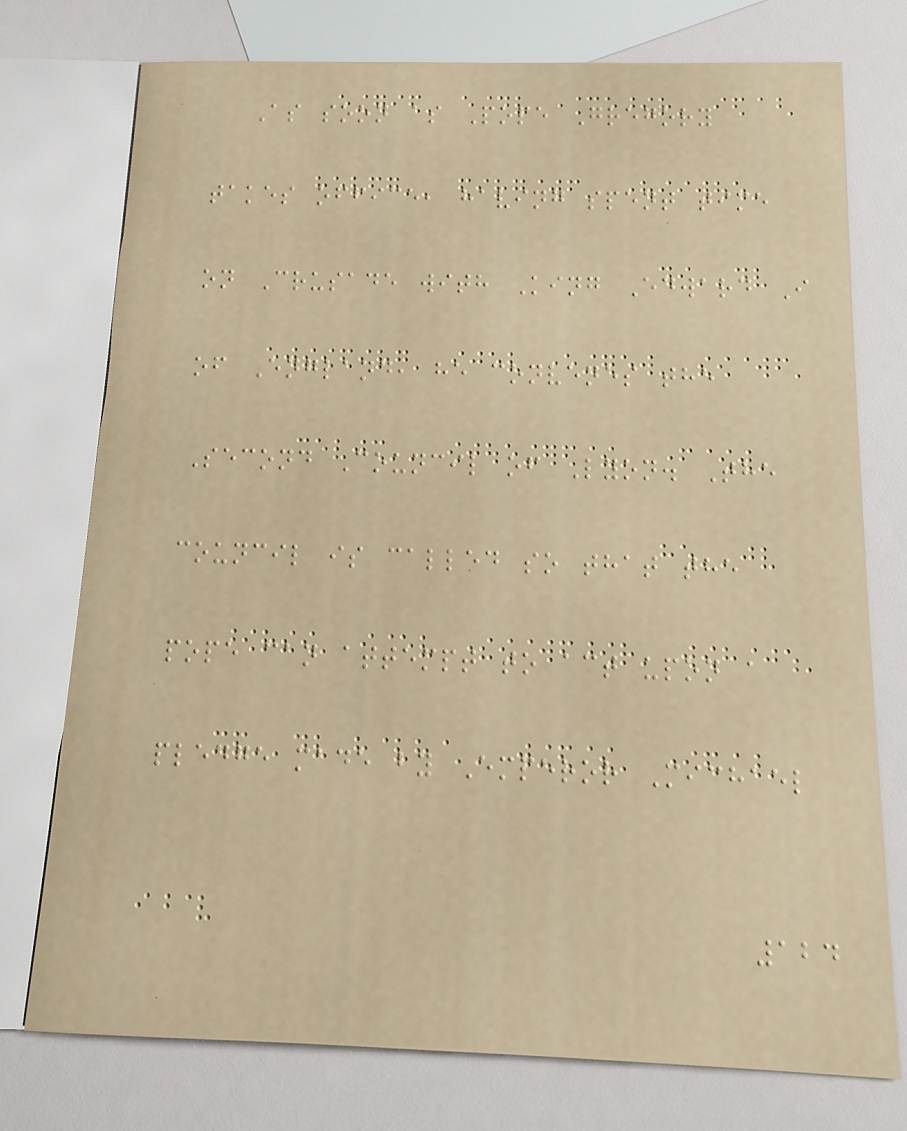As soon as Pope Gregory
takes office, having spent time
on Crusade with King Edward I
of England, he convenes the
Second Council of Lyon. The
council is called so that the
pope can attempt to act upon a
pledge made by Emperor Michael
124
